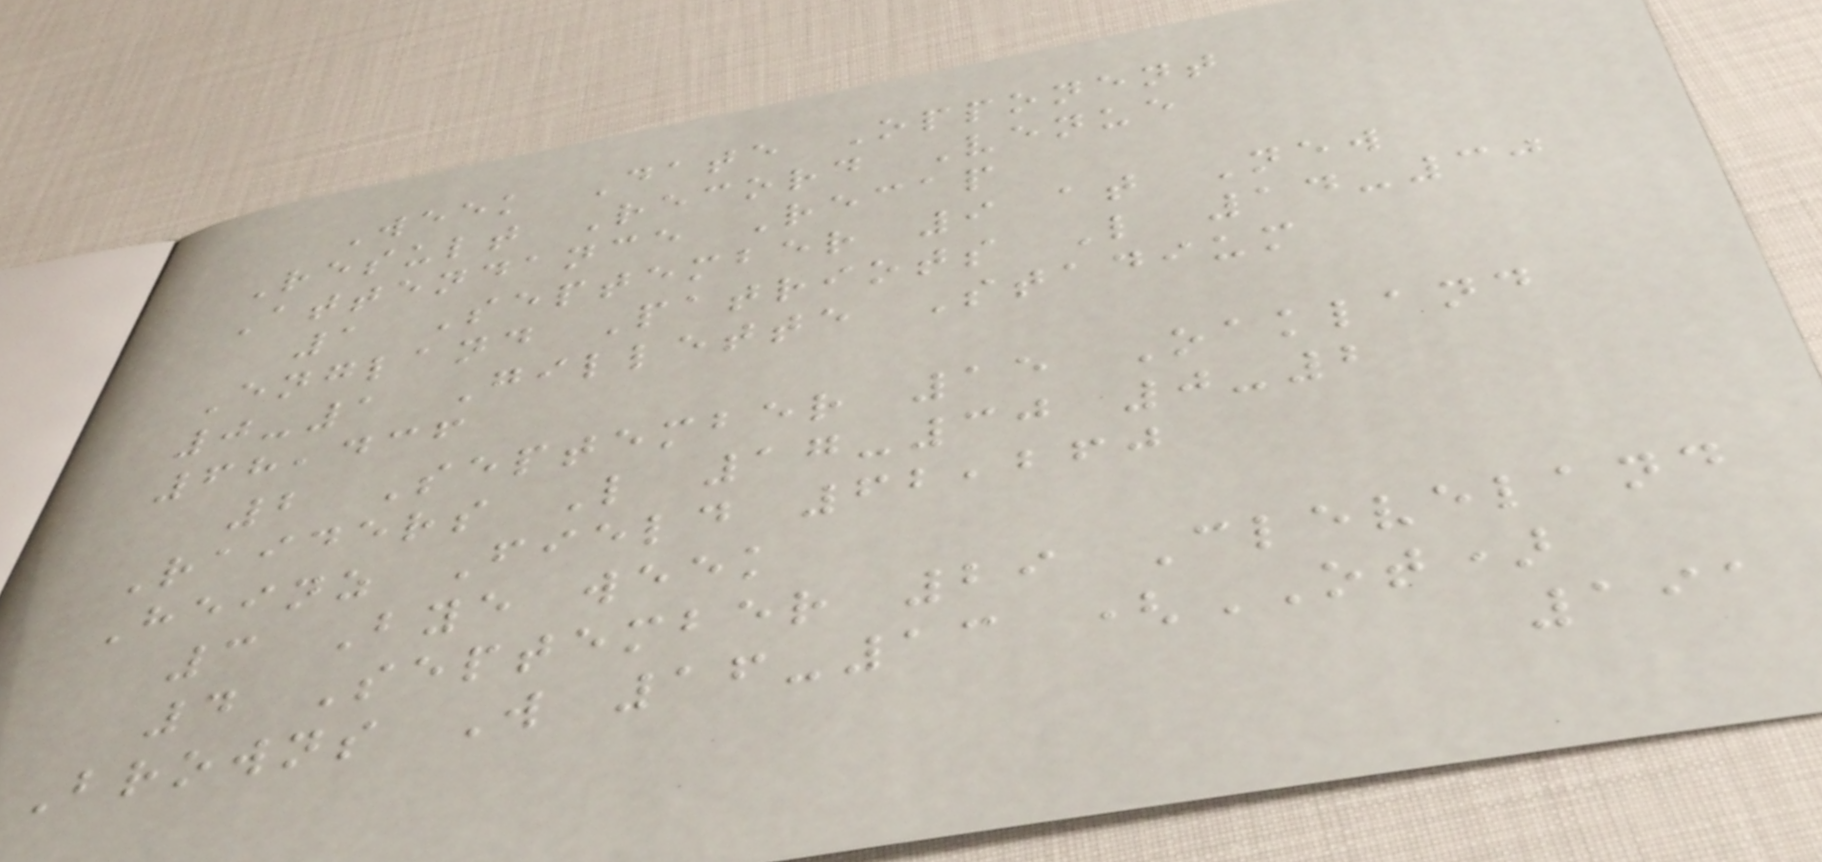Week Date Opponent
Result Record Venue
Attendance Recap
1 September 9 at New
England Patriots L 14-30
0-1 Gillette Stadium
68,436
2 September 15 Oakland
Raiders L 17-30 0-2
Heinz Field 62,260
3 Bye week
4 September 29 Cleveland
Browns W 16-13 (OT)
191
